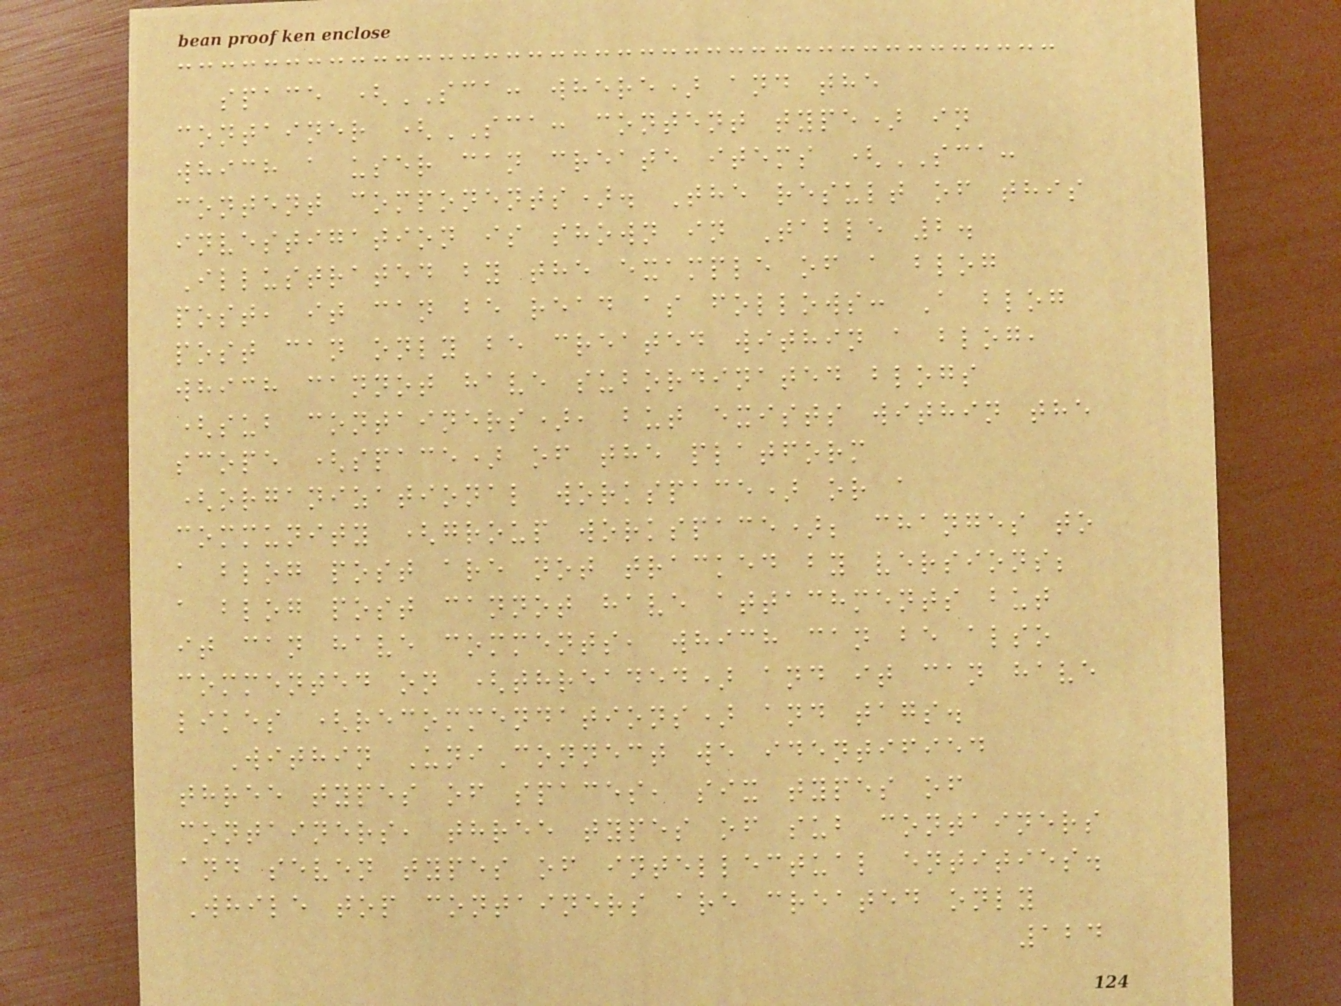space (SCA: where) and the
container (SCA: content type) in
which a user can create items (SCA:
content components). The result of this
investigation is shown in Table 2.
Illustrated by the example of a blog
post, it can be read as follows: A blog
post can only be created within a blog,
which cannot have subordinated blogs
(sub containers), but exists within the
scope (space) of the platform
(organizational workspace) or a
community (group workspace); changes to
a blog post are not tracked by versions;
a blog post cannot have attachments but
it can have comments, which can be also
commented on (threaded) and it can have
likes (recommendations) and tags.
Within UniConnect we identified
three types of spaces, six types of
containers, three types of sub containers
and seven types of intellectual entities.
While top containers are created only
124
